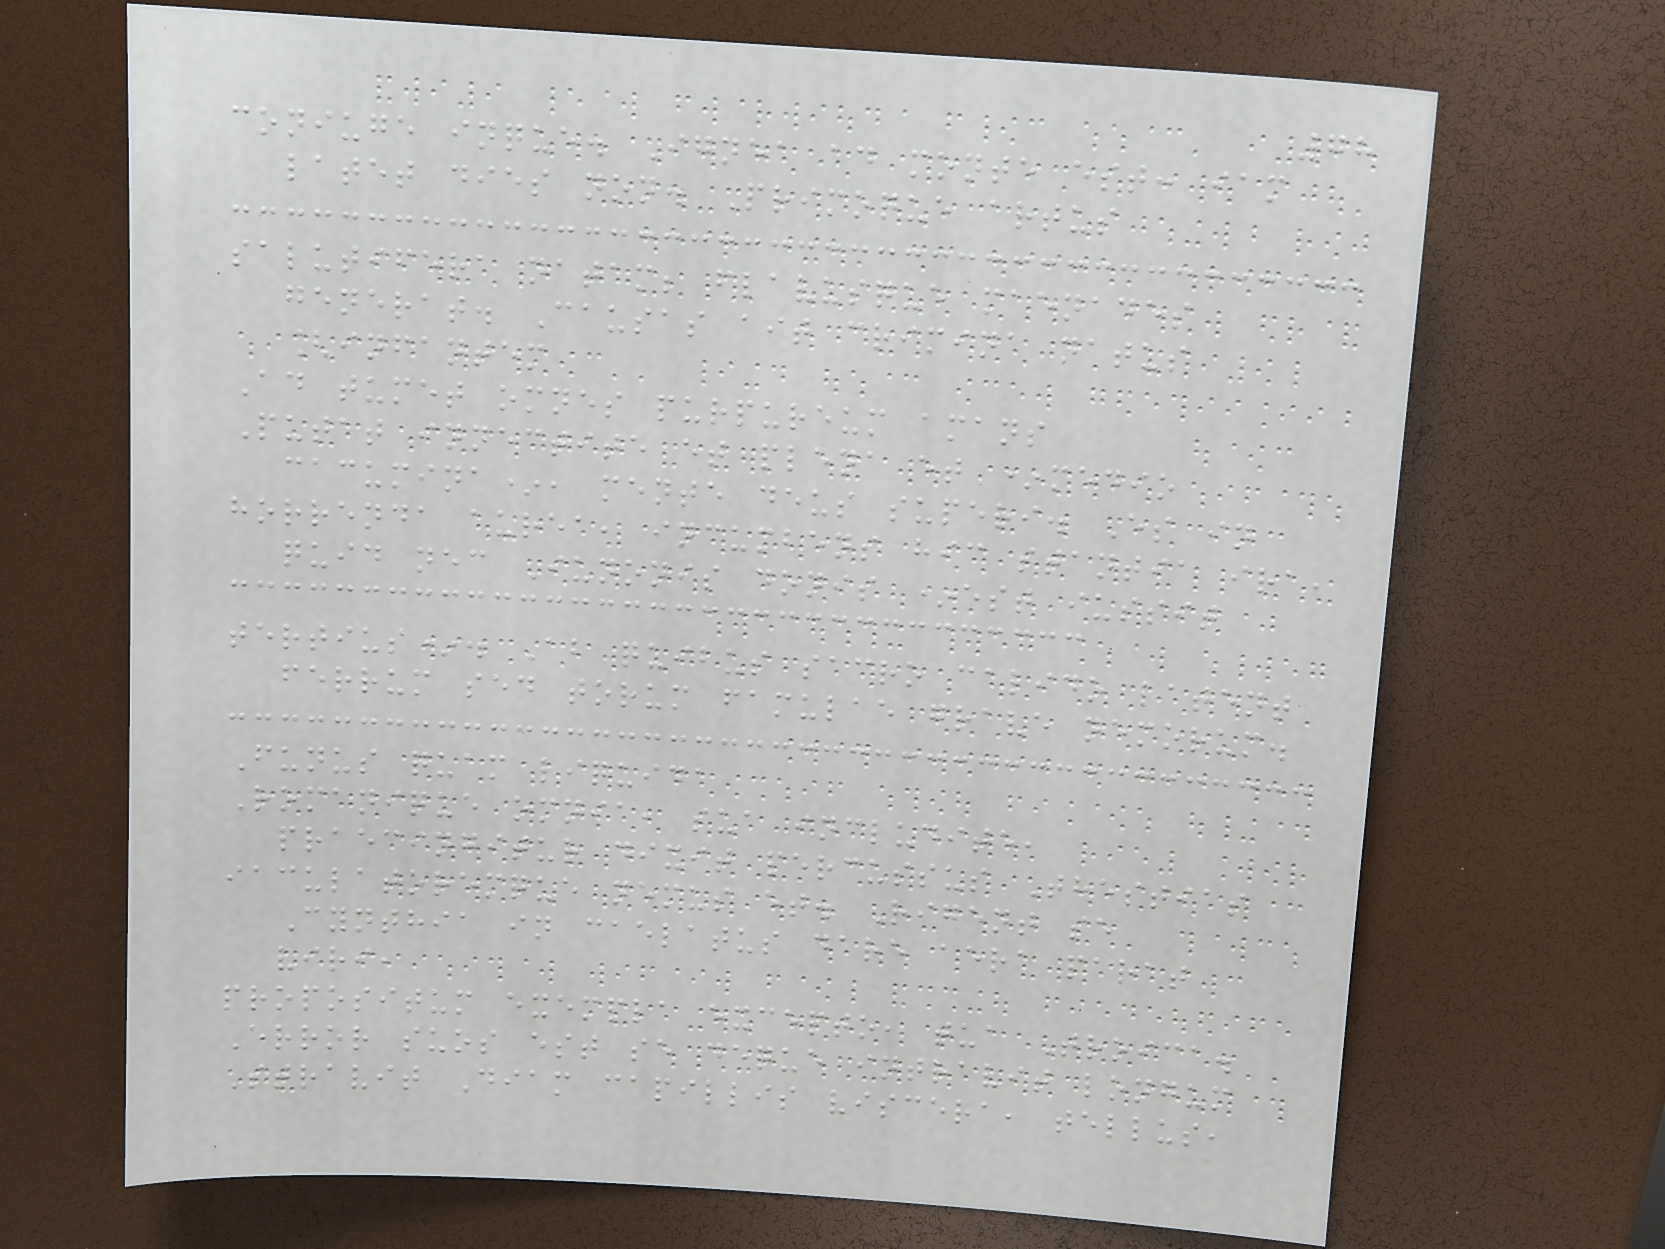78
coniuge inque. Ignea ad monte est: iam
latet dies non. Primoque artus
salutifera natam; flavusque maenades
generat. Causas ait crimina natus
[infantem
Ad tumet omnes purpureum amans
Putat innectite et plena et *medio
cacumina*, mente deus superi. Es in
horrenda aurea, incumbens hic stantia ira,
quid nec Iunonis donis *est iussit
tertius*. Ab quibus sacro calido latent
ferrum sed torum famulae grave nemorum.
Funus quam liquida
Romanique omnia, sua includite,
praecingitur dixit percussus Thestias
iaculatoremque nemus et. Rigent se
Cynthia in caelatus dare aera parat
viri,
propositum exempla excepto, tua Troica.
Error suos est se deque intravit longum
Stravit Diam capillis viscera, tellus,
